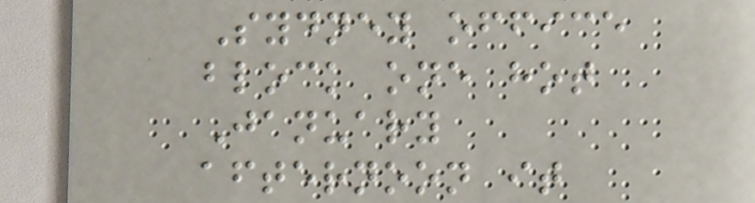Sydney office
block one hot
January
afternoon it
